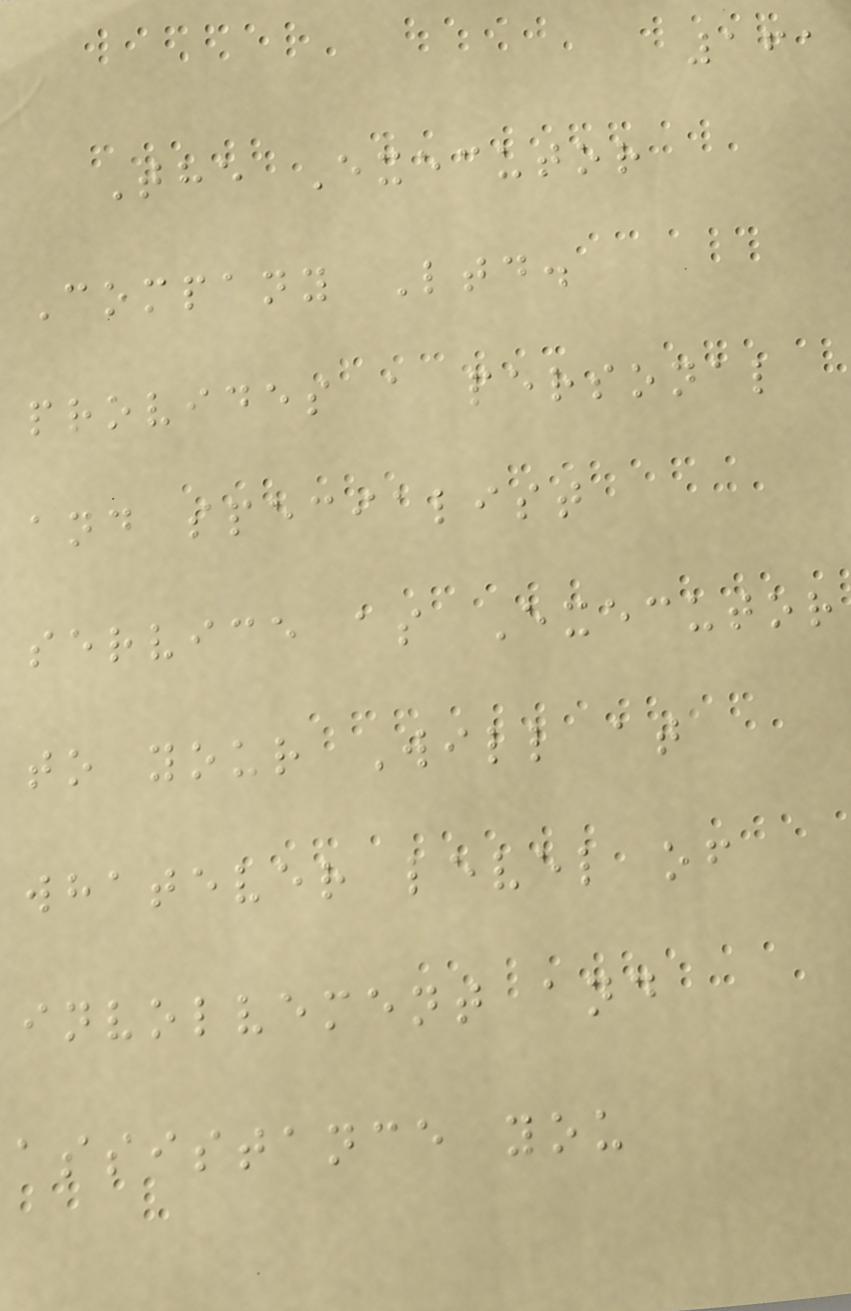161
The Executor
Company Ltd.
provides a personal
and specialist
service as Executor
to your Will at
whatever level of
involvement and
assistance you
